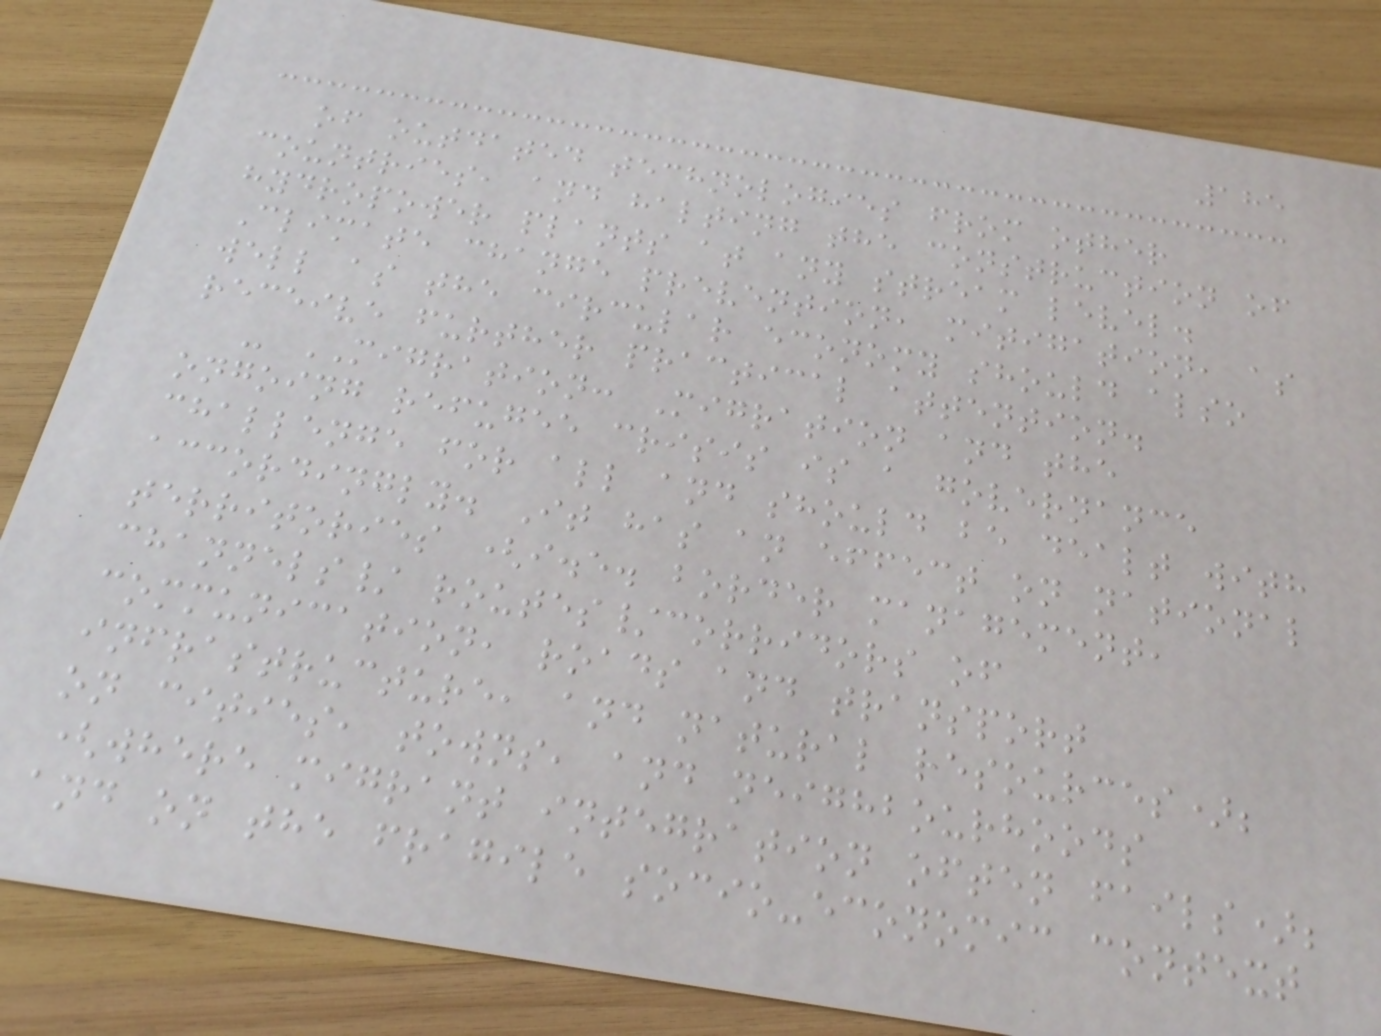185
of outdated technologies from other
countries, and halting the construction of
hydropower plants at any stream level.
Climate change prevention, mitigation, as
well as the circular economy should also
receive further practical attention.
- MIGRATION: Migration and the
ongoing refugee crisis is a governance
challenge for all and should be dealt with
accordingly. It has an effect on national
territories (i.e. border management,
channels/ routes/corridors of
communication, roads and transport
infrastructure, and natural resources);
on cities, towns, and neighbourhoods
(where migrant integration often fails);
and on the fragile socio-economic context
